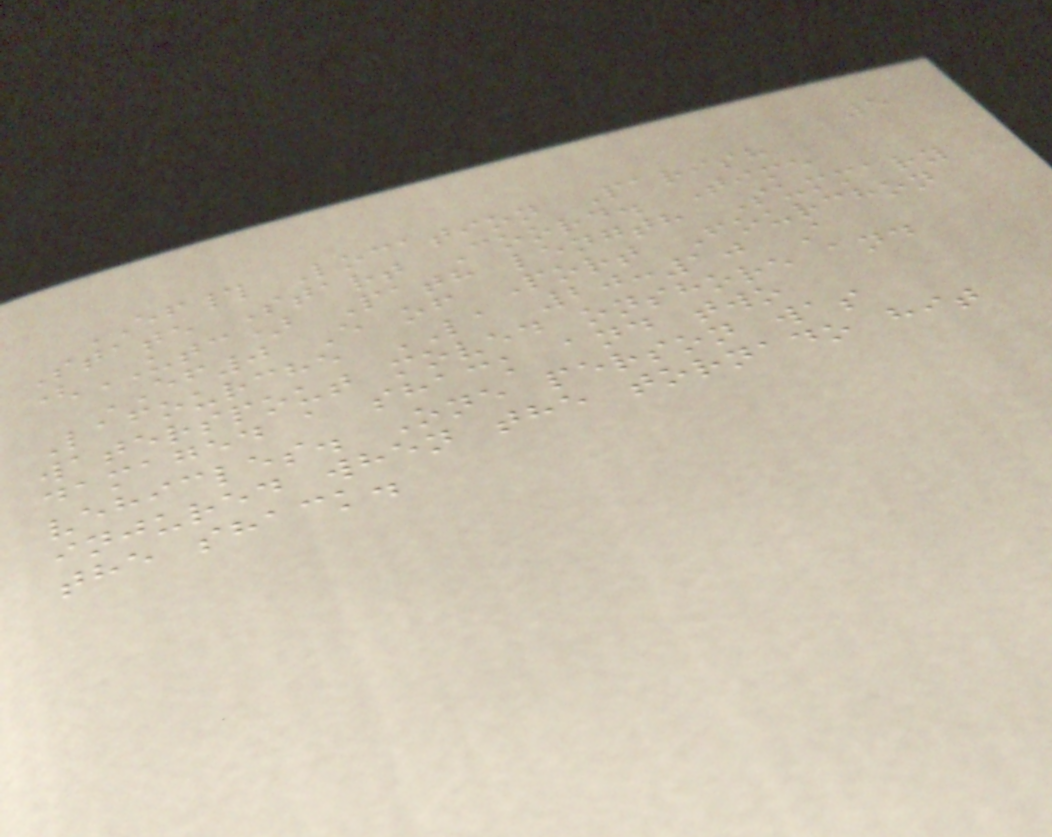5
EF# Location Parish
State Start Coord. Time
(UTC) Path length Summary
EF0 E of Port Fourchon
Lafourche LA 20:10 A
waterspout moved onshore and
damaged a shack and two
vehicles. One person was
injured when the tornado hit
the shack.
